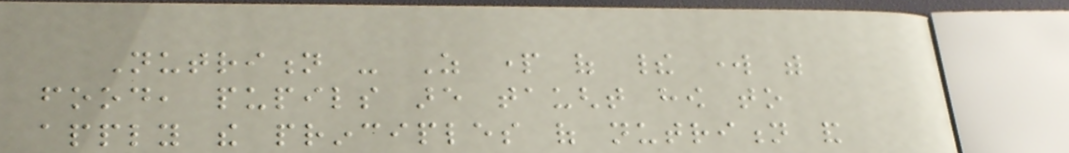Nutrition - As part of their work with
food, pupils are taught how to
apply the principles of nutrition and
